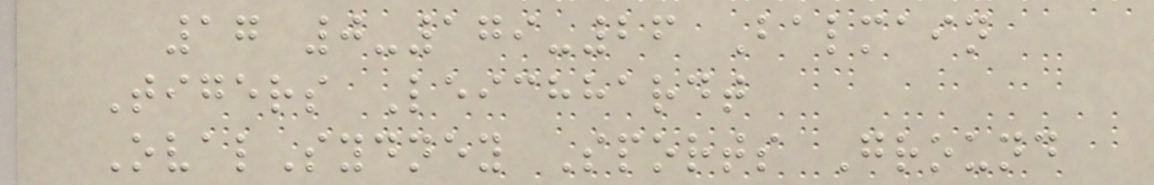17 0-179-26 Balmain
Tigers Leichhardt
OvalSydney Sports Ground
